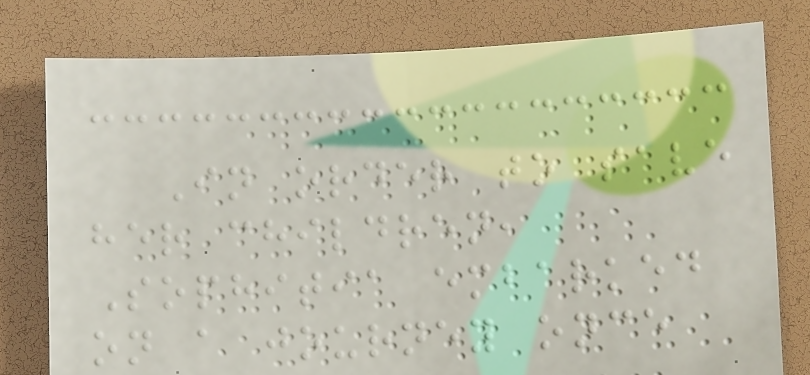In order to save
her children,
Sophitia embarked
on a journey once
